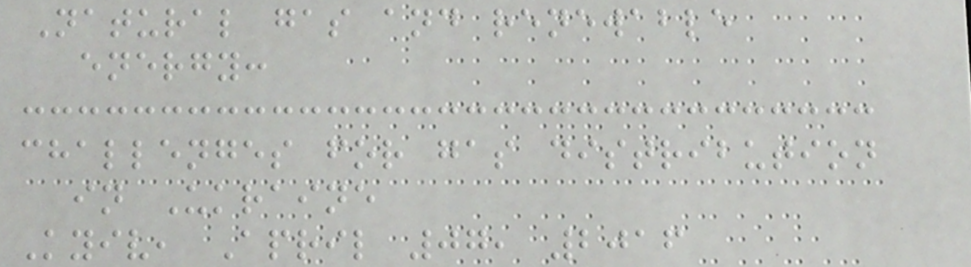Natural gas and renewable
energy:
challenges for gas distribution
in Ukraine
Kyiv, April 07, 2016
